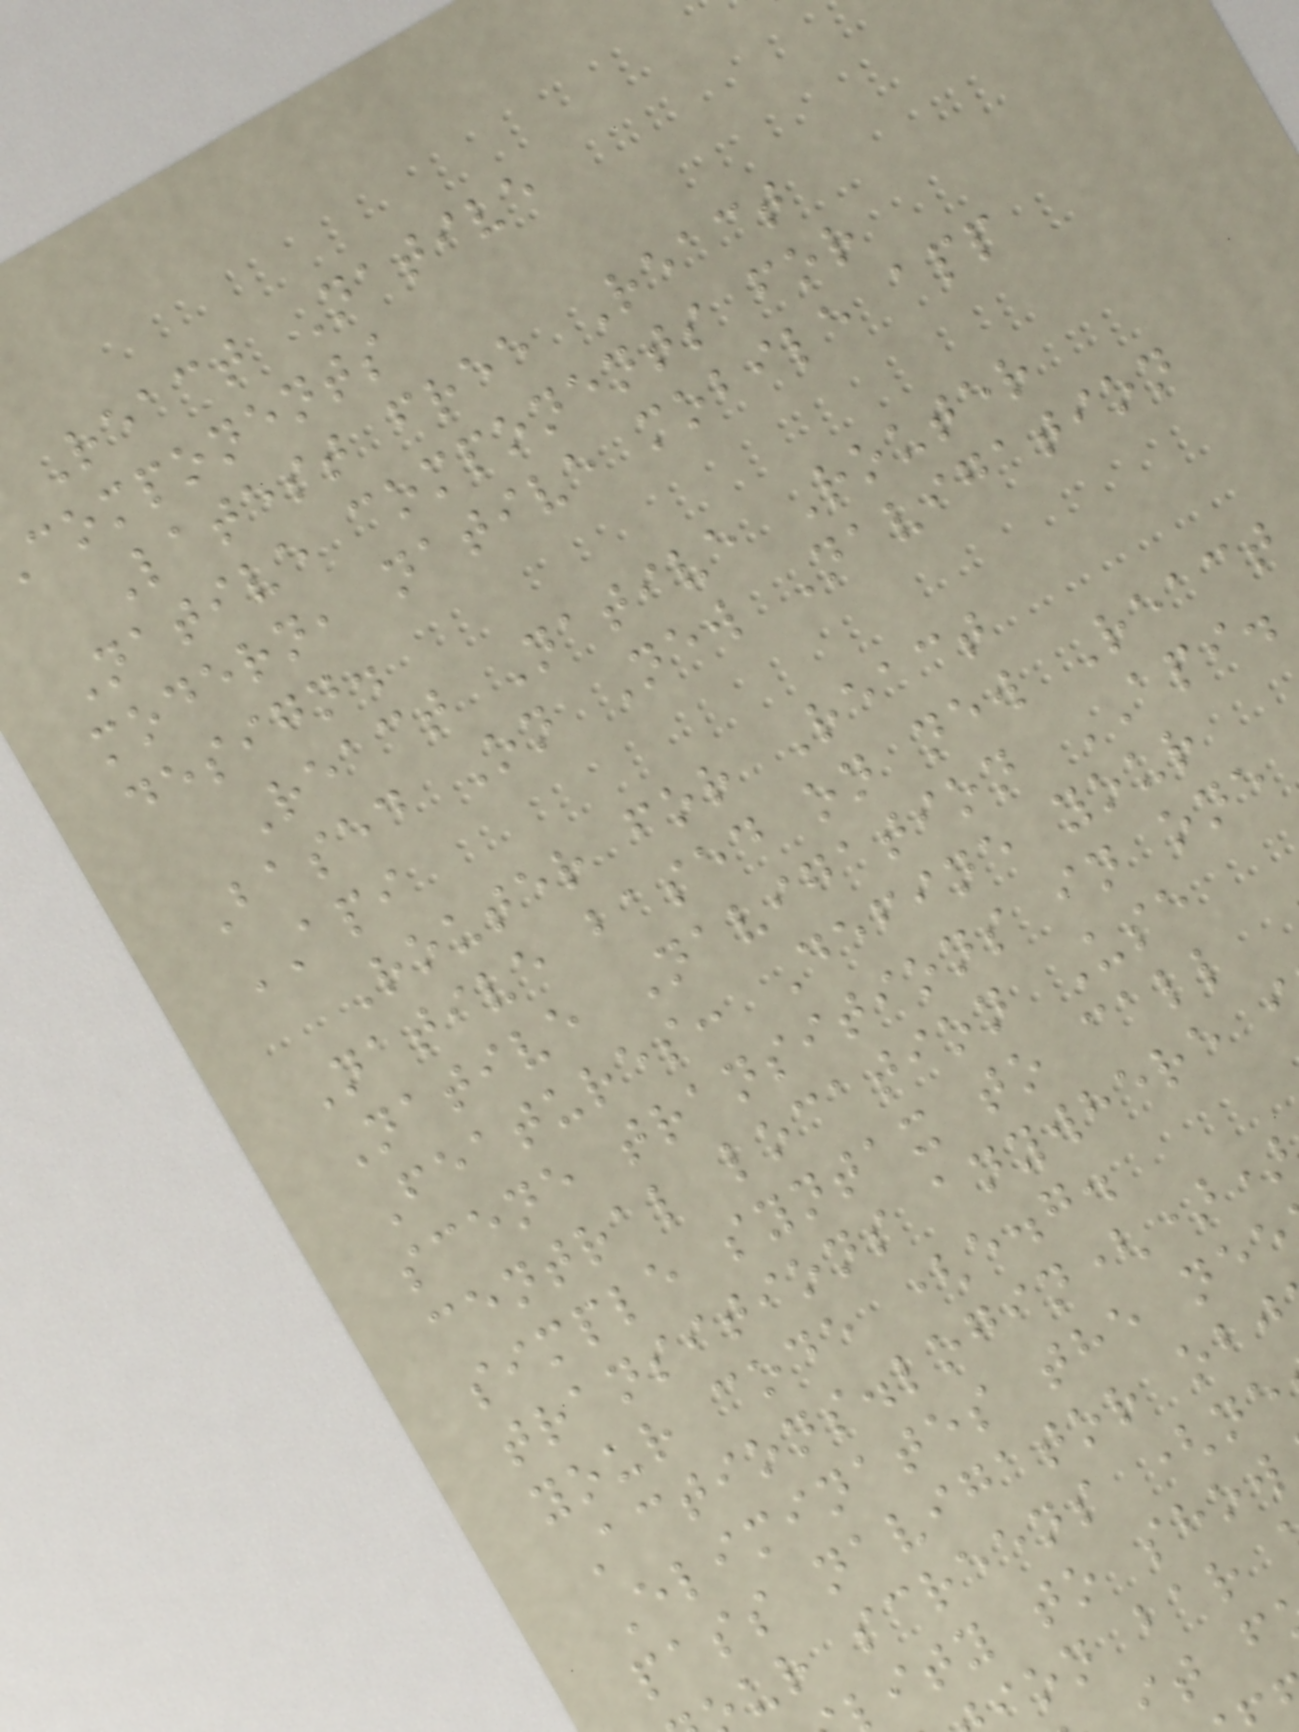React Native
components
Latest free React
Native components for
modern, native mobile app
design.
React Native Router
Based On New Navigation
API
Router for React
Native based on new React
Native Navigation API.
Features: Define your
scene transitions in one
central location Use
simple syntax to call
transitions anywhere
your code (e.g.
Actions.login())
Eliminates the nee
pass navigator obj
ur screens (ne
ity to show
ion bar
